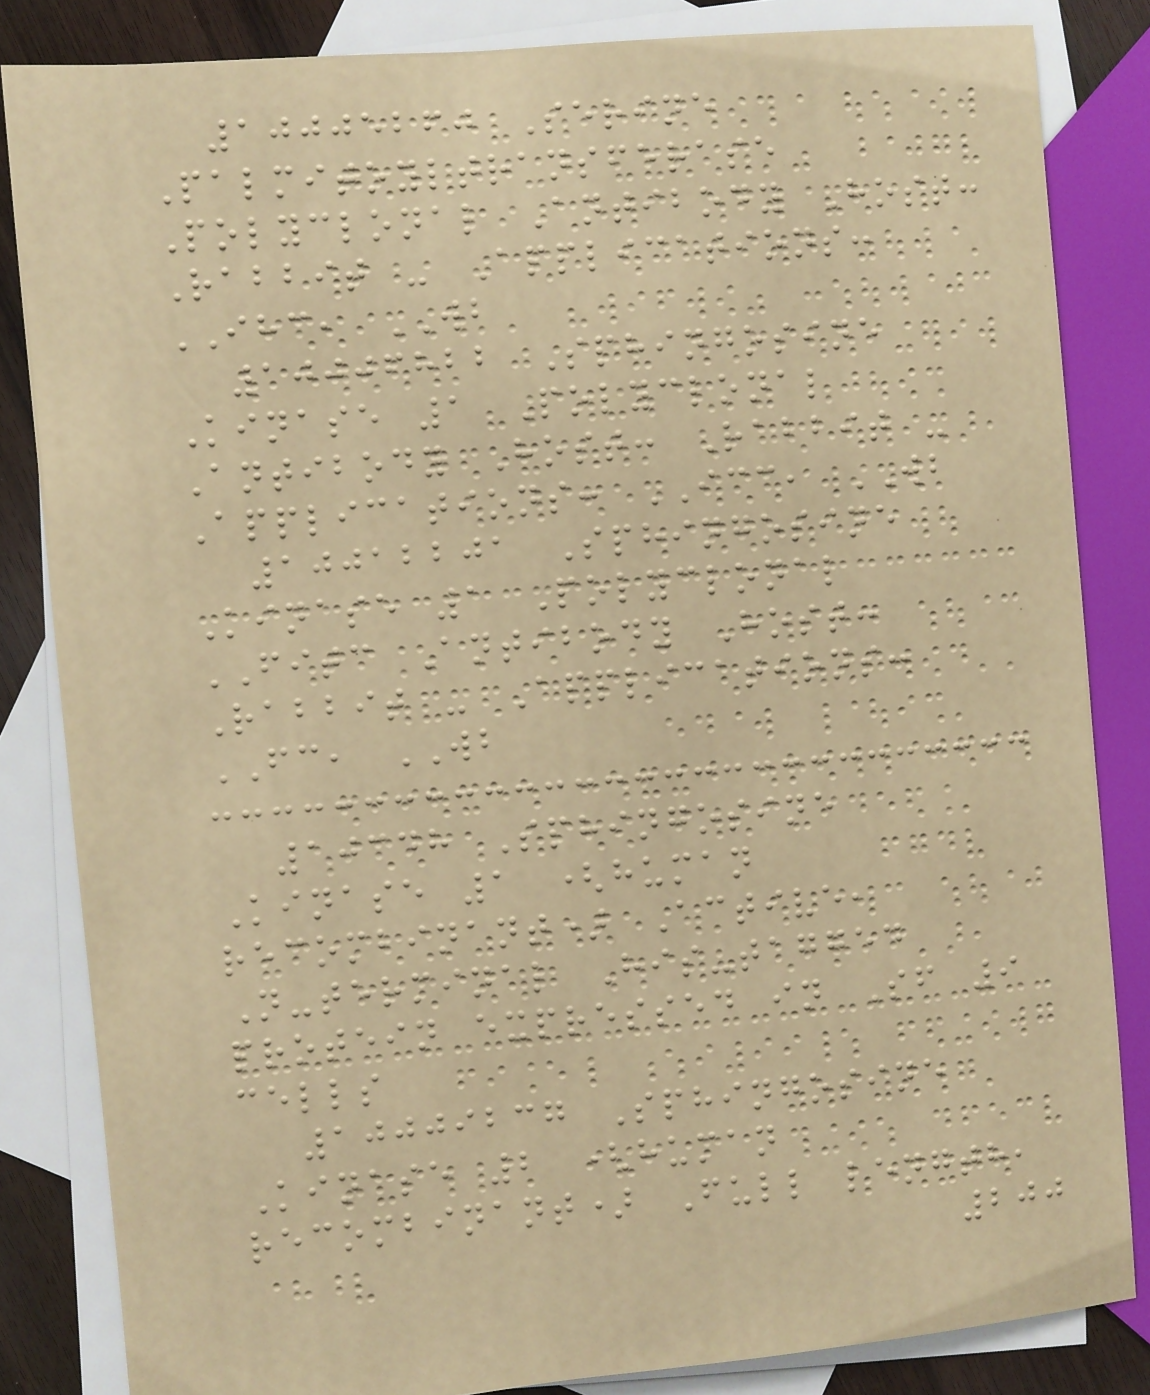10005260 Serine
Palmitoyltransferase
Polyclonal Antibody Host:
Rabbit - Applications:
IHC, WB
10006822 Sphingosine
Kinase 1 Polyclonal
Antibody Host: Rabbit -
Applications: ICC, WB
10012201 Sphingosine
Kinase 1 Polyclonal
FITC Antibody Host:
Rabbit - Applications:
FC, WB
10348 Sphingosine
Kinase 1 (human
recombinant) Active,
N-terminal His-tagged
protein expressed in Sf 9
cells
10009237 Sphingosine
Kinase 2 (human
recombinant) Full length,
200
